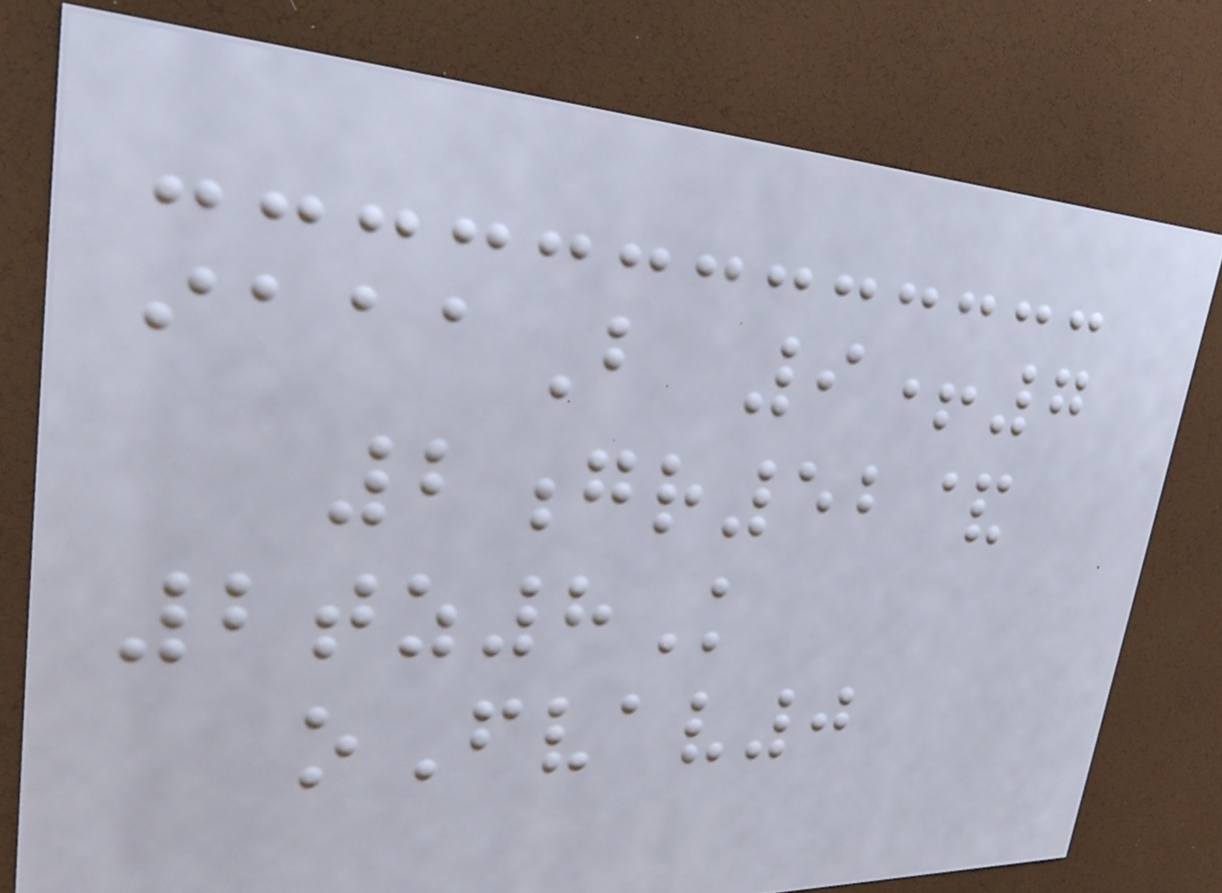iaaaB 9+7
2gr52&
2tz8K
oFvav0
